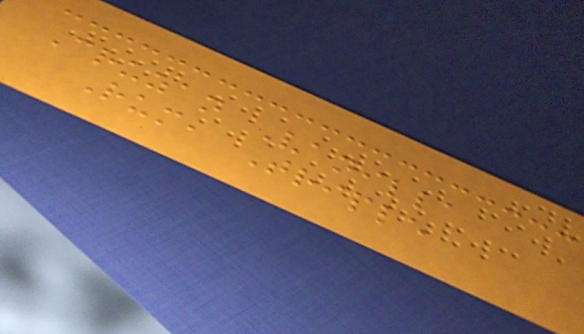Cruzan Vanilla
Rum, Triple
